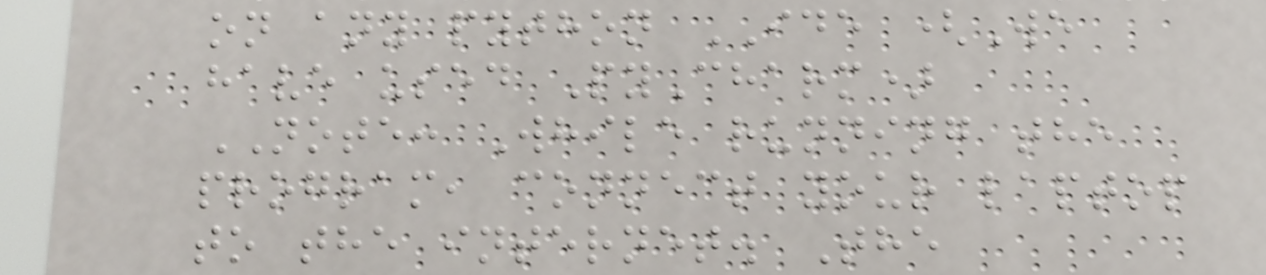on any python IDE (We
have used PyCharm)
NOTE: While running the
program, connect your laptop
to the internet. The
